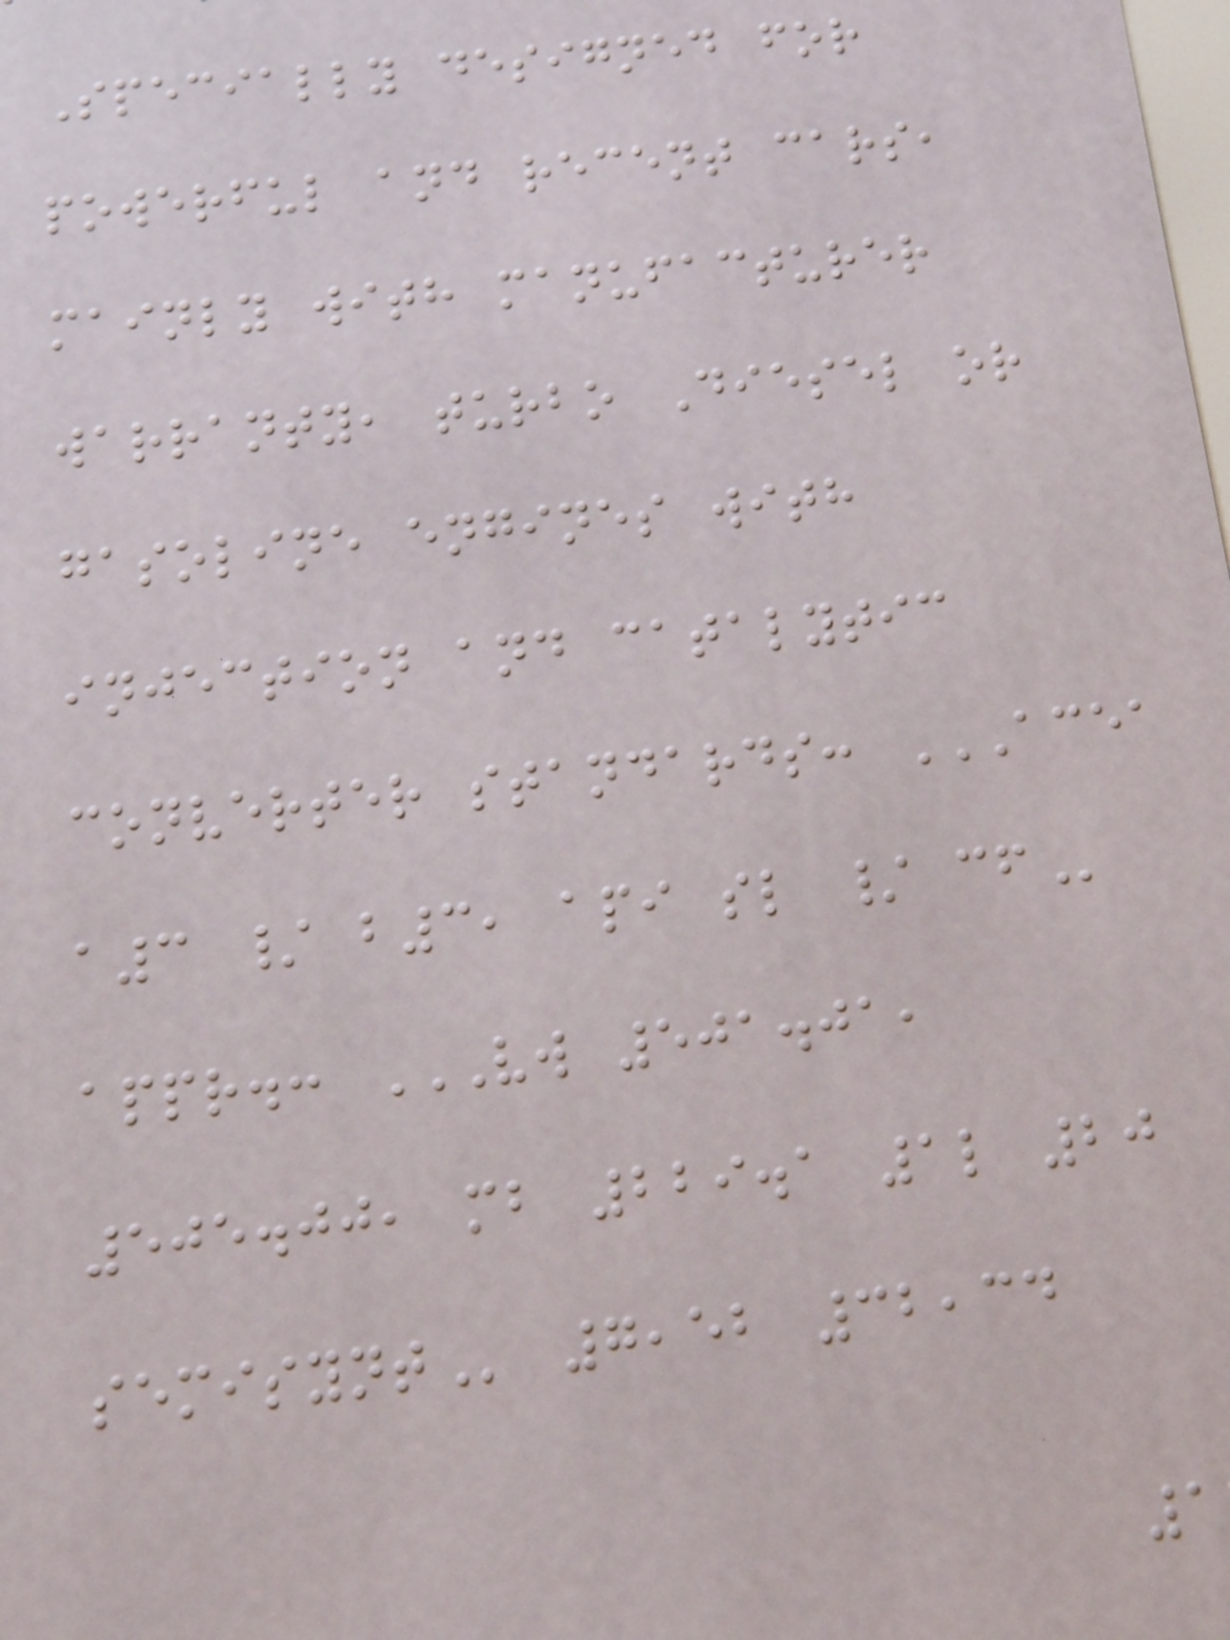Specially designed for
powerful and recent cars,
mainly with manufacturer
warranty, turbo Diesel or
gasoline engines with
injection and catalytic
converter standards: ACEA
a3 / b3, api sl /
appr.: VW 501.01,
505.00, mb 229.1 1l 20
7,52 32,34
